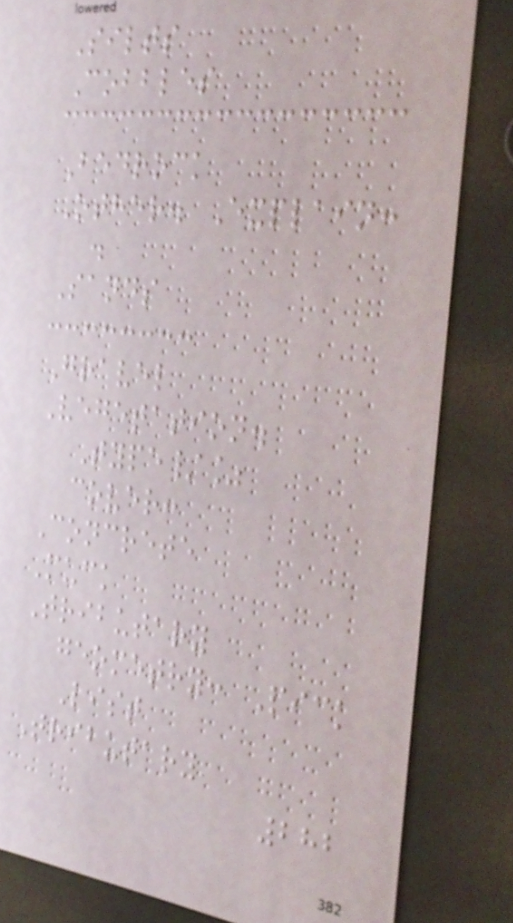Silts
Cobbles
Bedrock
Other. Explain:
.
Sands
Gravel
Vegetation.
Type/%
cover:
Concrete
Muck
Tributary
geometry: Pick
List
Tributary
282
